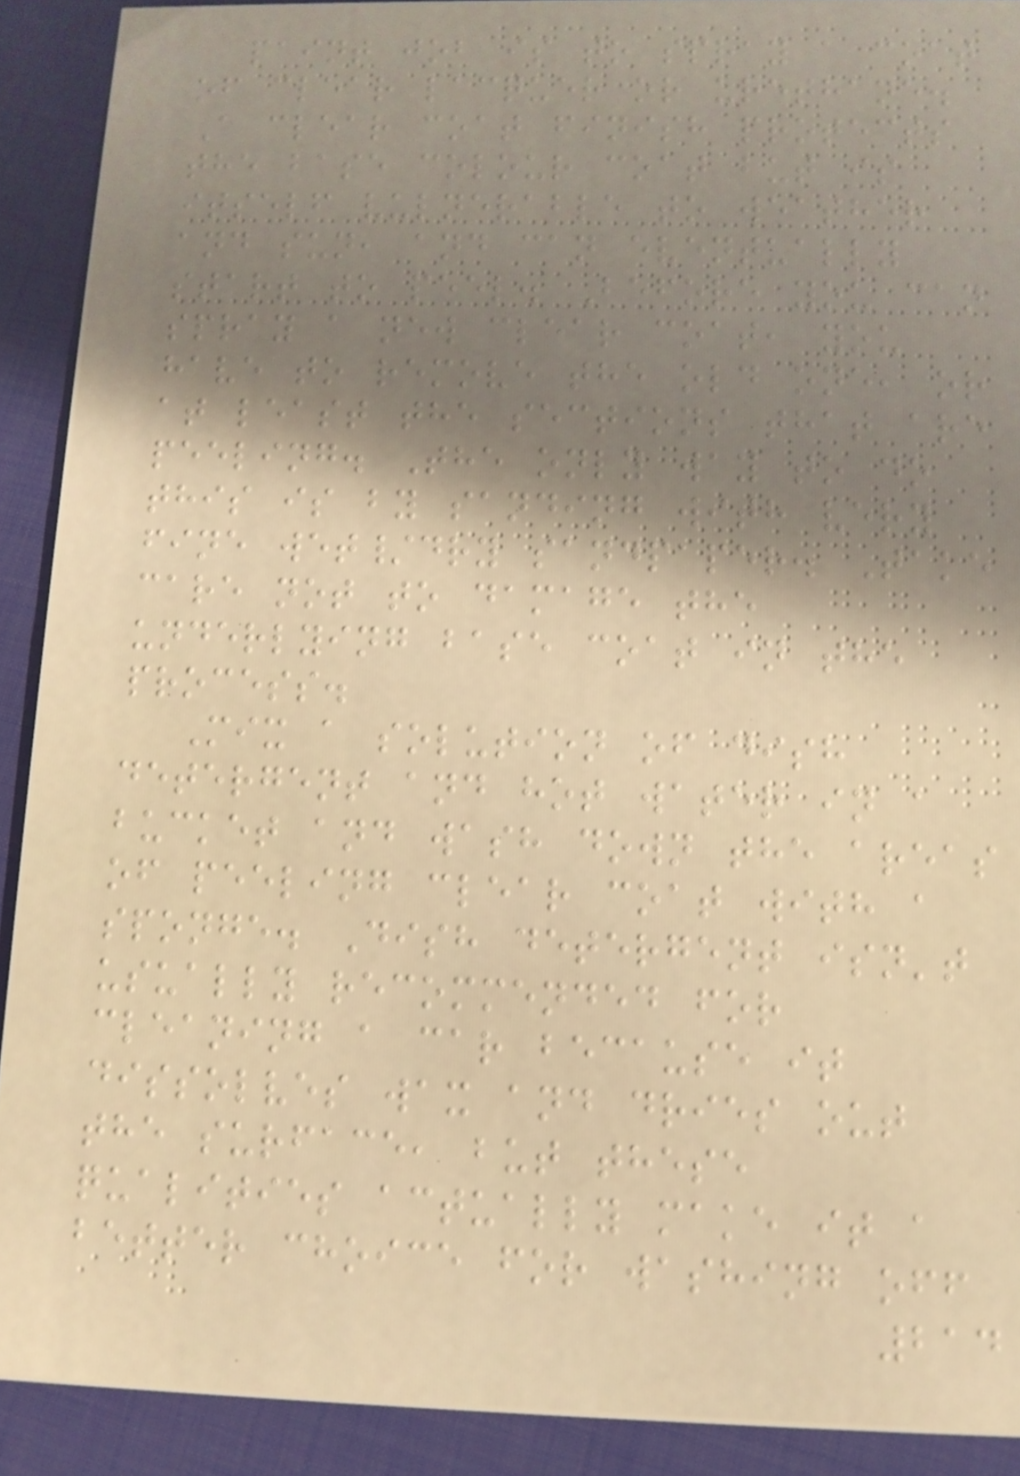paint job is to spray a coat
of clear lacquer or urethane.
A clear coat finish protects
the base colour coat but is
itself vulnerable to weather
and sun, and can eventually
start to peel. Before you can
spray a new clear coat, you
have to remove the old one, or
at least the sections that are
peeling. The only way to do
this is by sanding with very
fine wet/dry sandpaper. Take
care not to damage the
underlying base coat in the
process.
Mix a solution of dish
detergent and hot water in a
bucket and wash down the areas
of peeling clear coat with a
sponge. Dish detergent isn't
usually recommended for
cleaning a car because it
dissolves wax and dries out
the surface, but these
qualities actually make it a
better choice for washing off
214
